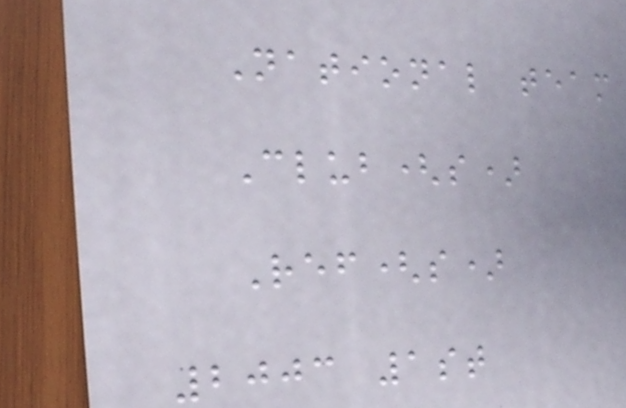National team
Club(s)
Ref(s)
2003 1st
